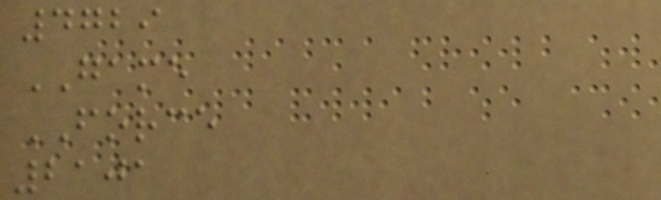4729
GAME
FORCE
2101
